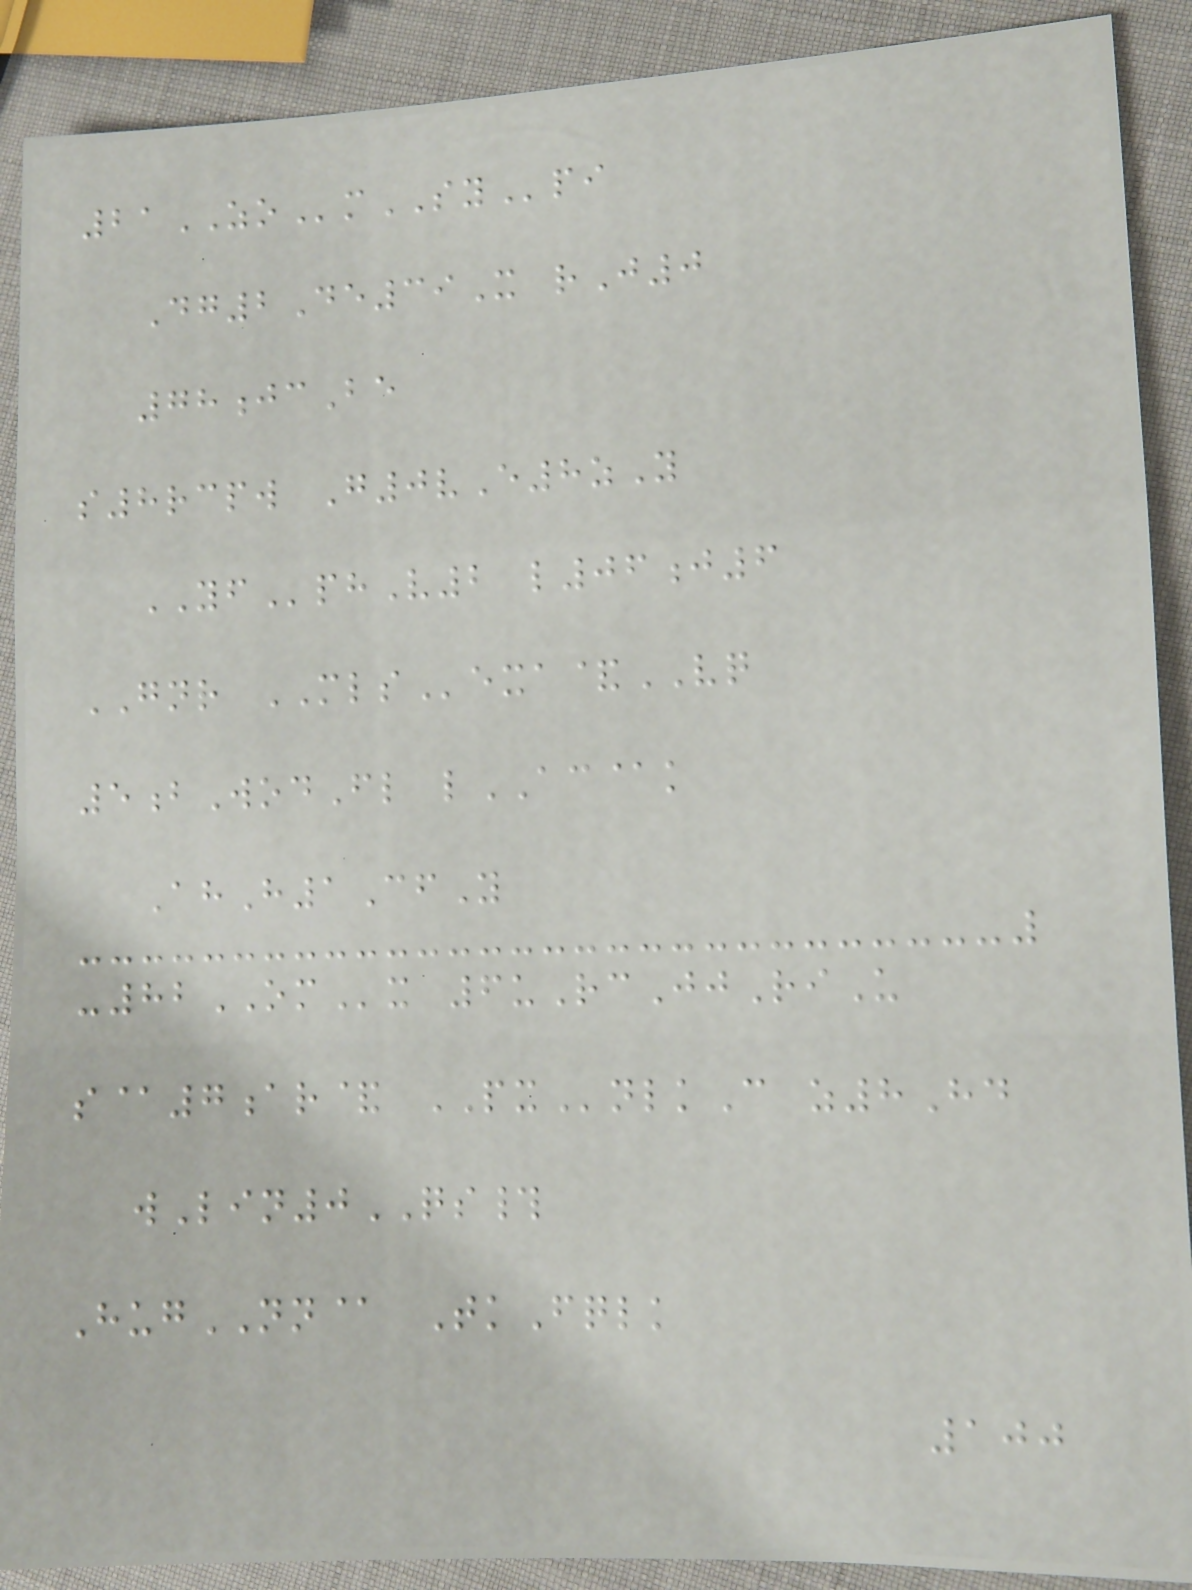21ZOmSYpi
Dg2De39X rJ0
78jcBe
s8rcpw G0vE8zY
YFphV2 l06j6
GNR MLSexa&VQ
5bWodFl lAC@k
AhH1CfY
-82OMx 6uRcJjRiU
s@7ar& PXnlkC z8Hd
wLin0QS#
HugNN@ TkFqlk
100
